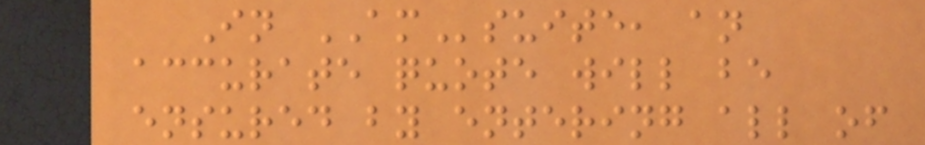In AMsuite, an
accurate quote will be
ensured by entering all of
